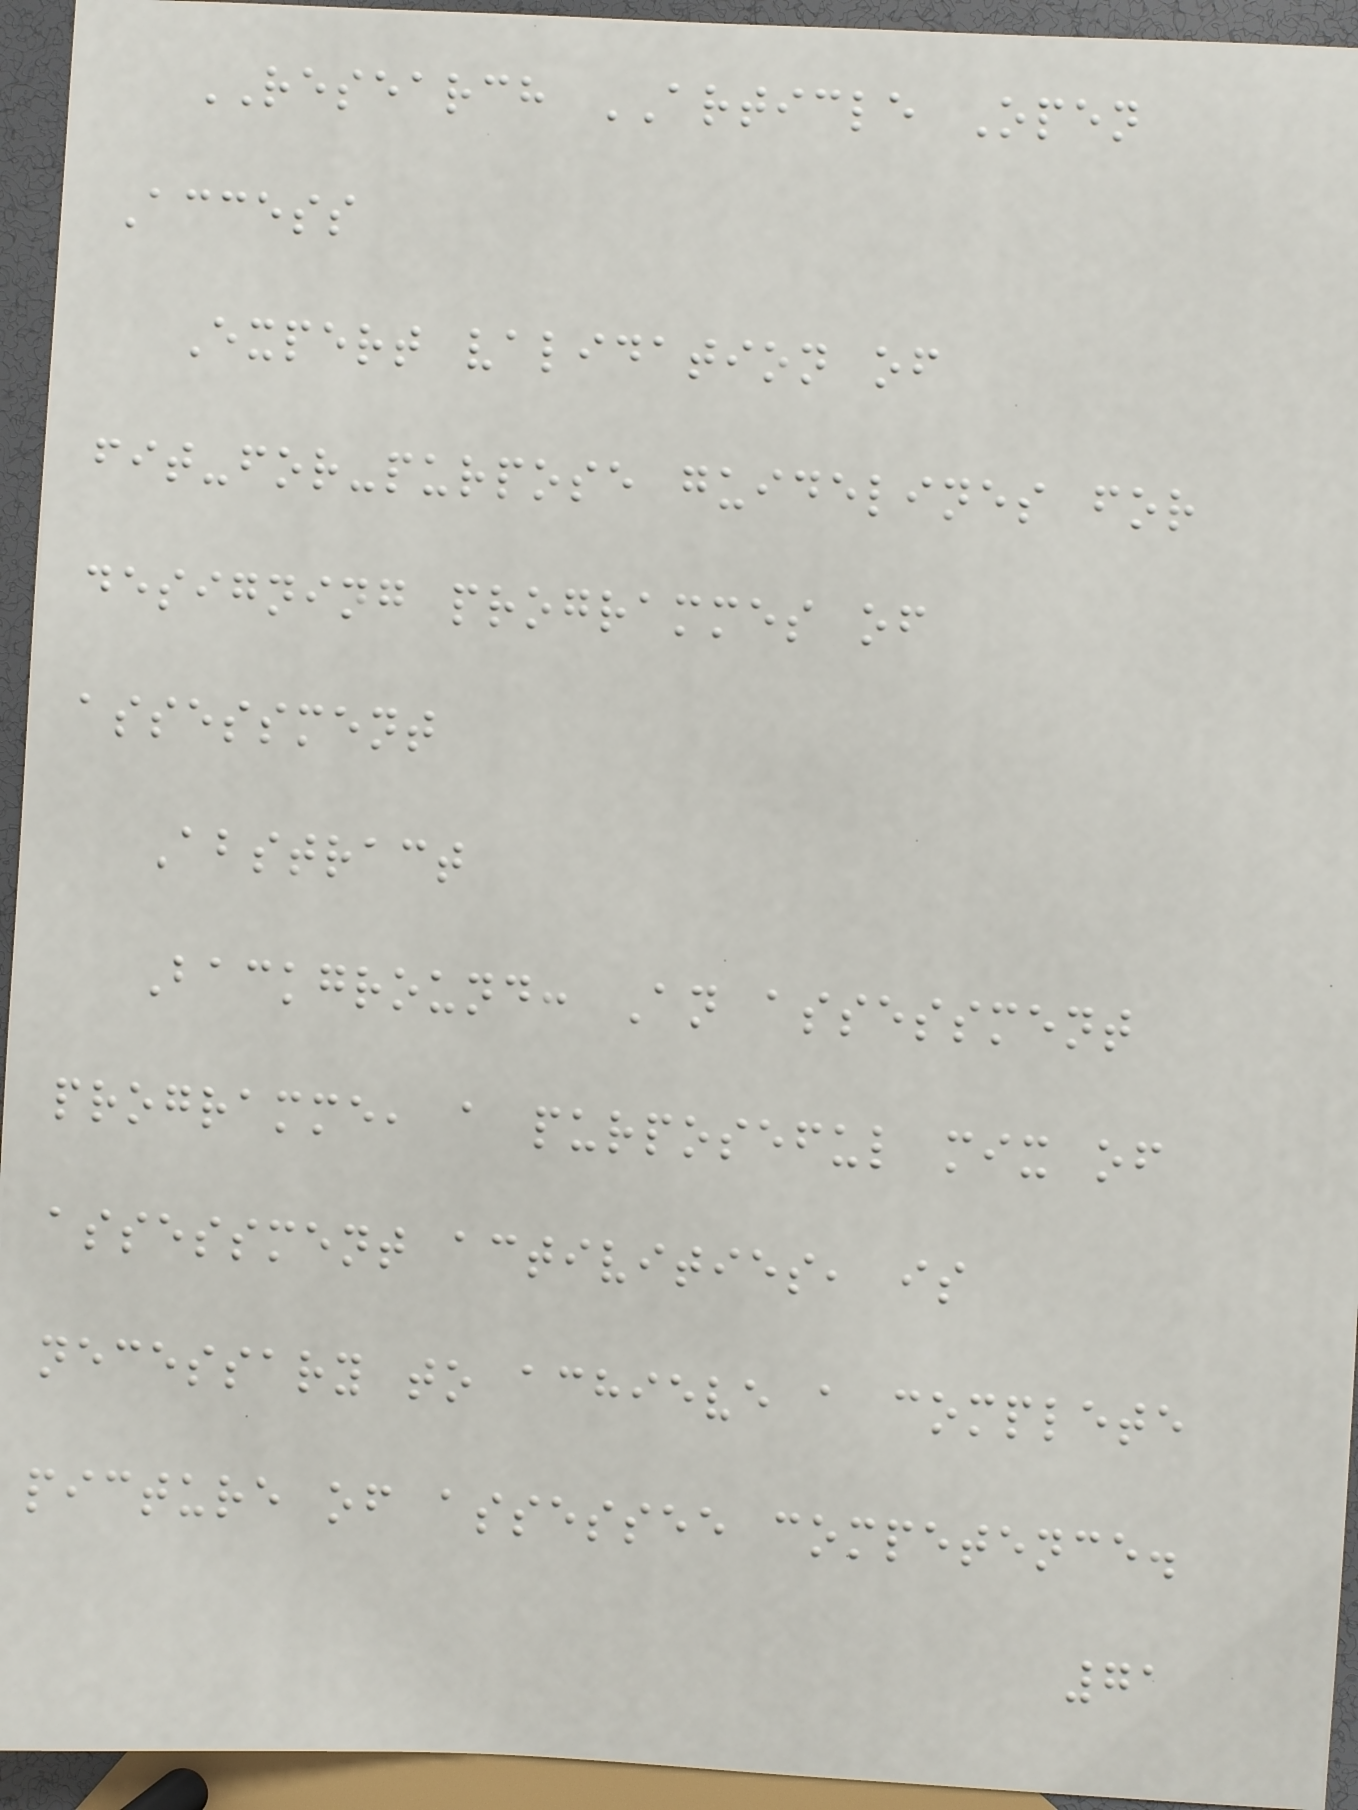RESEARCH ARTICLE Open
Access
Expert validation of
fit-for-purpose guidelines for
designing programmes of
assessment
Abstract
Background: An assessment
programme, a purposeful mix of
assessment activities, is
necessary to achieve a complete
picture of assessee competence.
71
